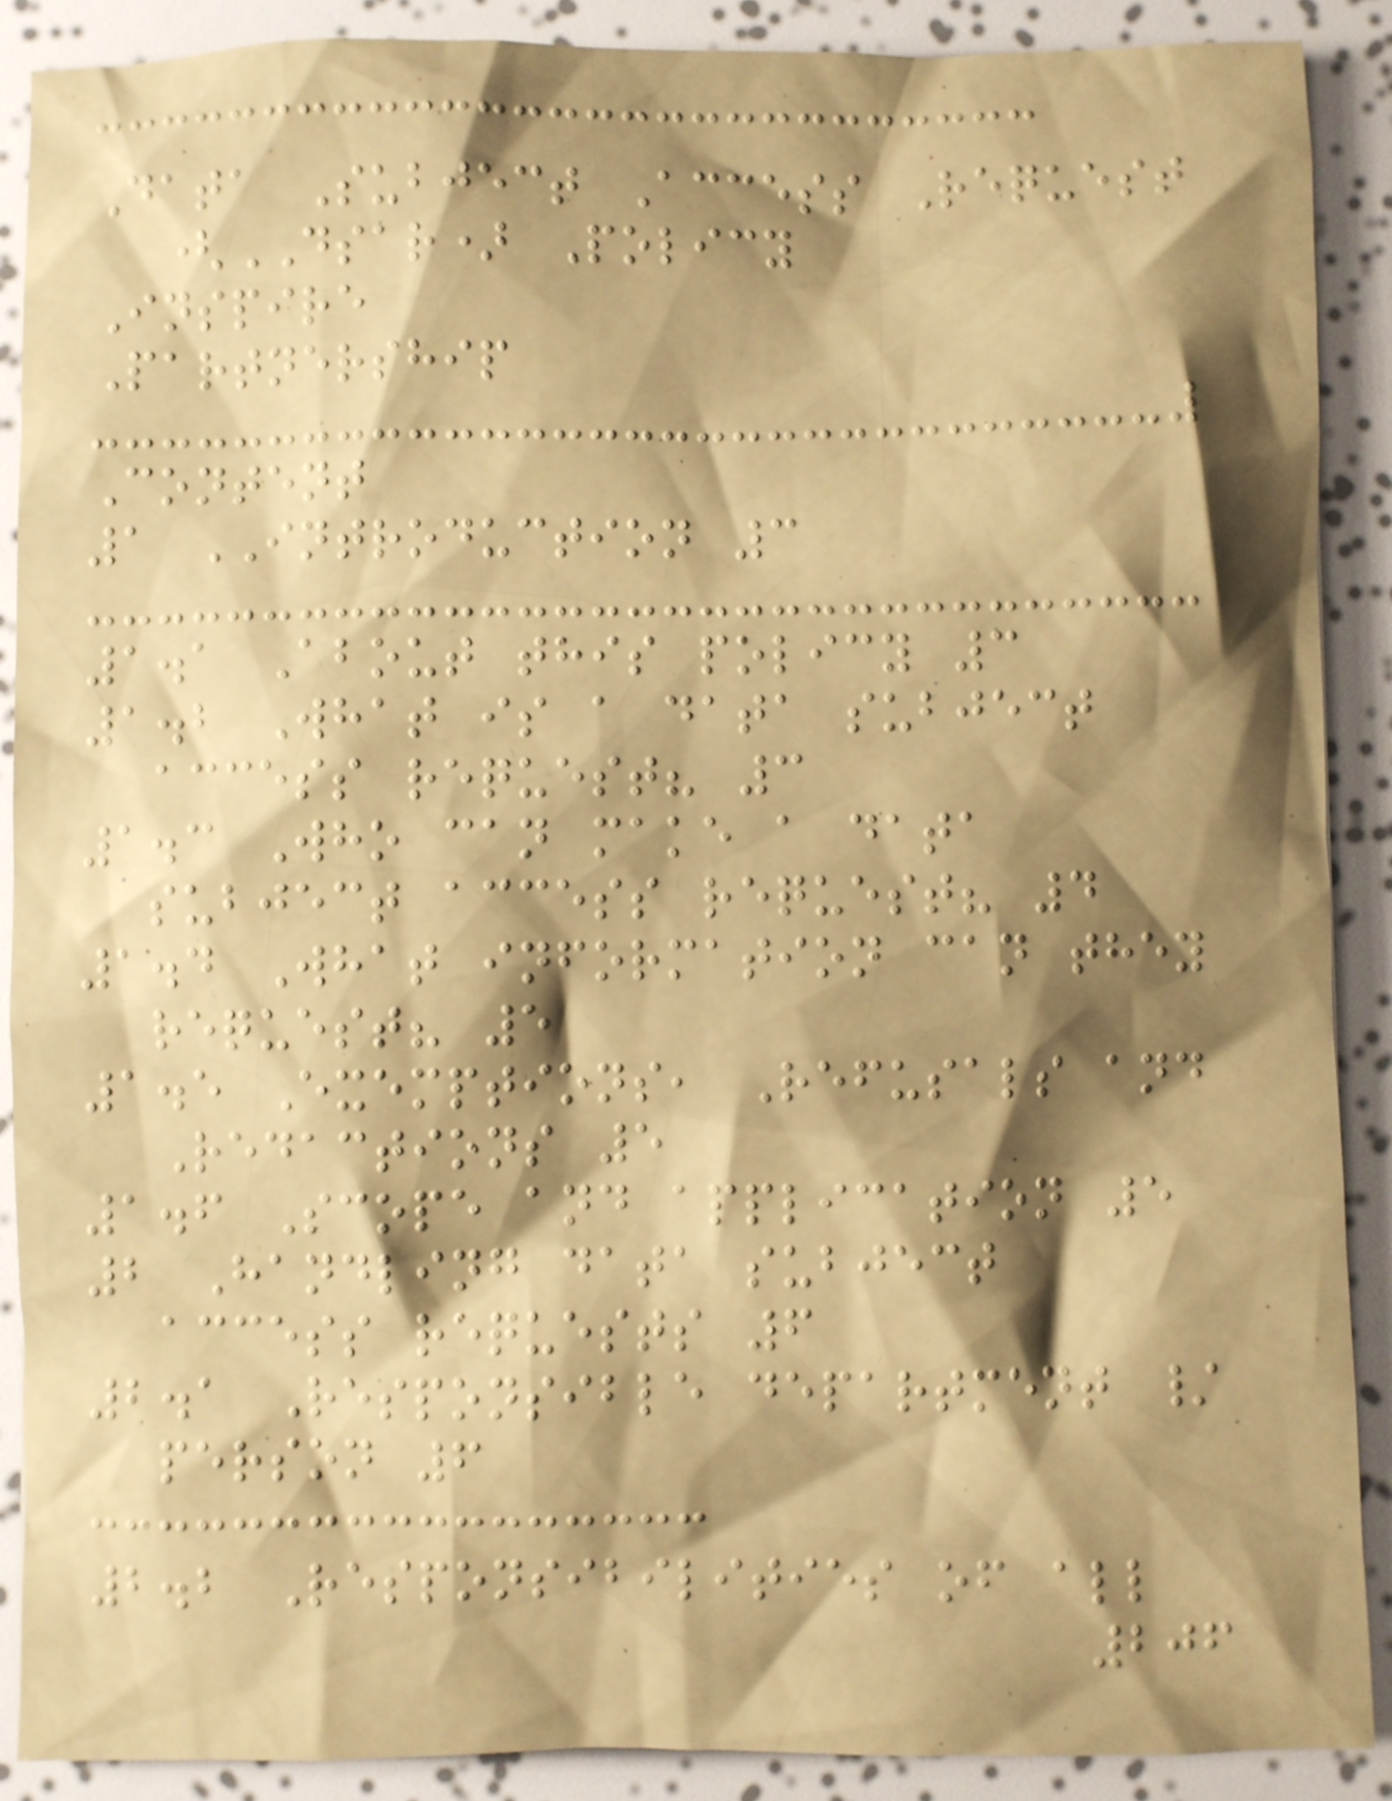Data Subject Access Request
(DSAR) Policy
Inspire
Partnership
Content
1 INTRODUCTION 3
1.1 About this policy 3
1.2 What is a data subject
access request? 3
1.3 Who can make a data
subject access request? 4
1.4 What information can they
request? 5
1.5 Exemptions, Refusals and
Redactions 5
1.6 Scope and application 5
2 Handling data subject
access requests 6
2.1 Responsible department /
person 6
2.2 Responsibilities of all
206
